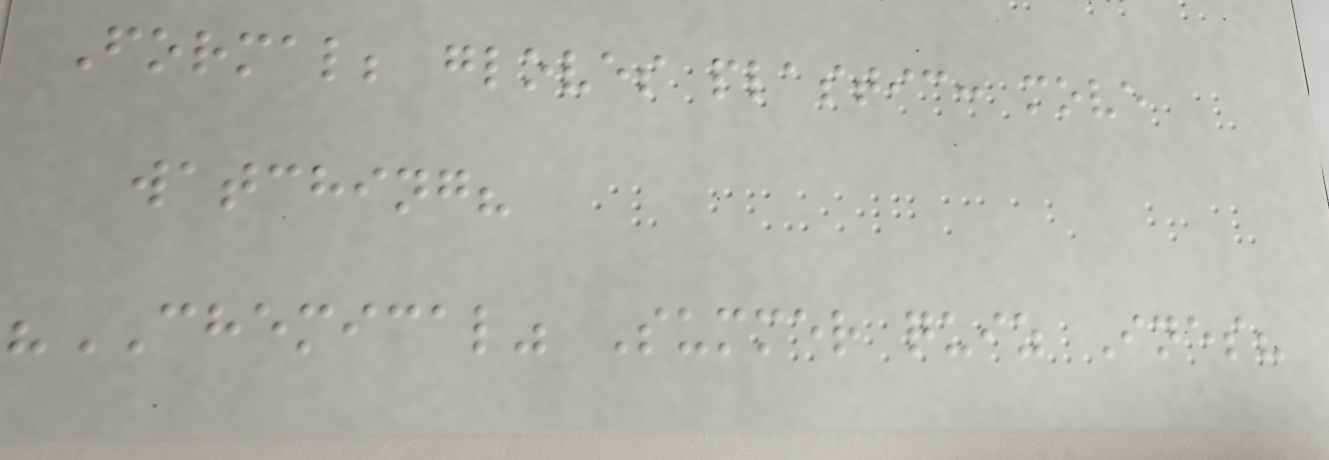Formal; gloves plastic: move
watching?
"CHEMICAL" Summer quiz Ines?
